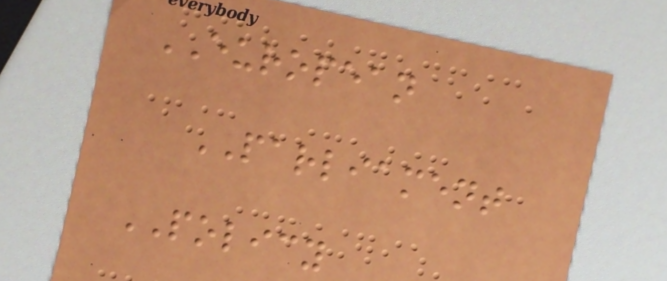EUROPEAN
PARLIAMENT
POLICY
